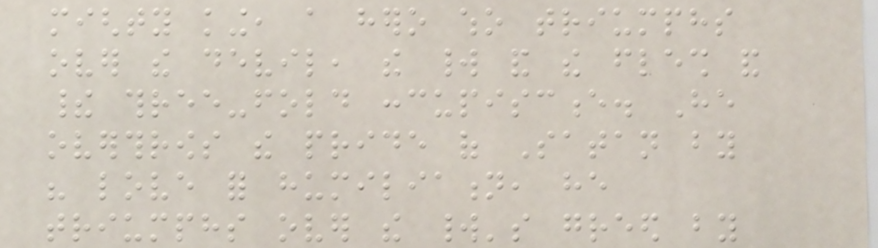mighty king, a hero who triumphs
over the devil, the world and the flesh and
their three-fold concupiscence. He
overthrows the pride of Satan by
his love for humiliation, he
triumphs over the world's greed by
